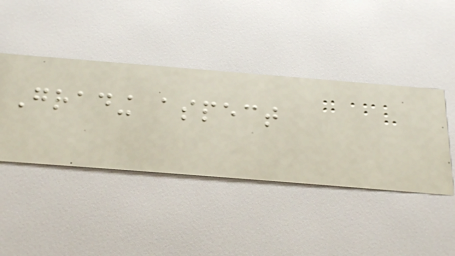Grading aspect
